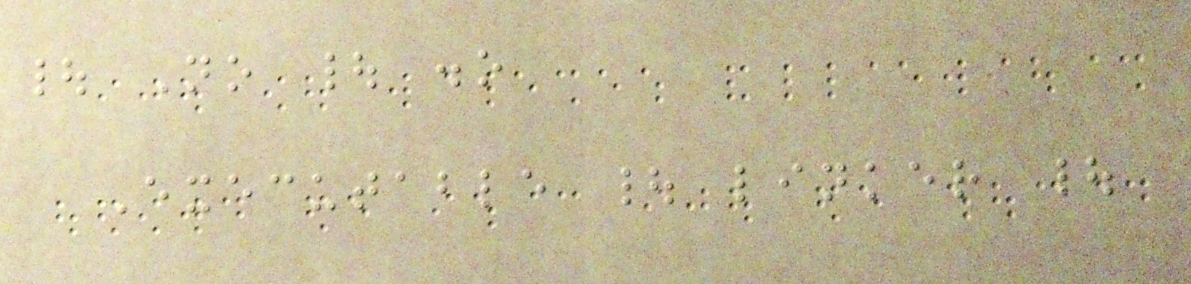| No | .o
Executable | linker |
